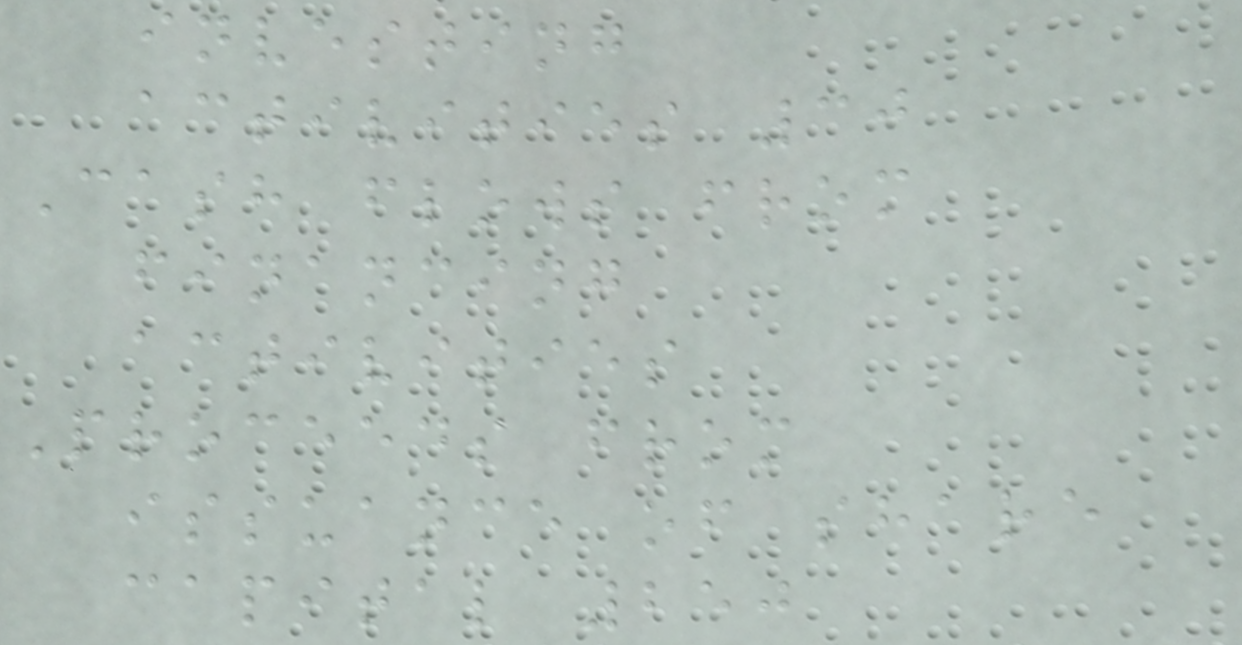investing
activities 30
Cash flows from
financing
activities
Proceeds from
issuance of share
capital 250
